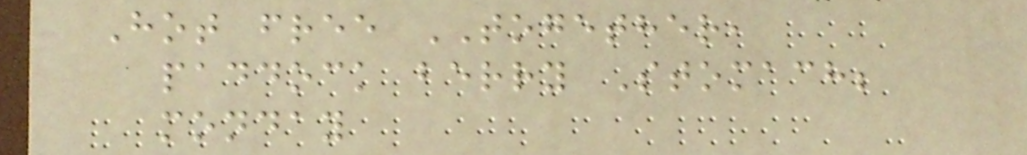Hot free TOGETHER,
paddock berry Stomach;
monday
